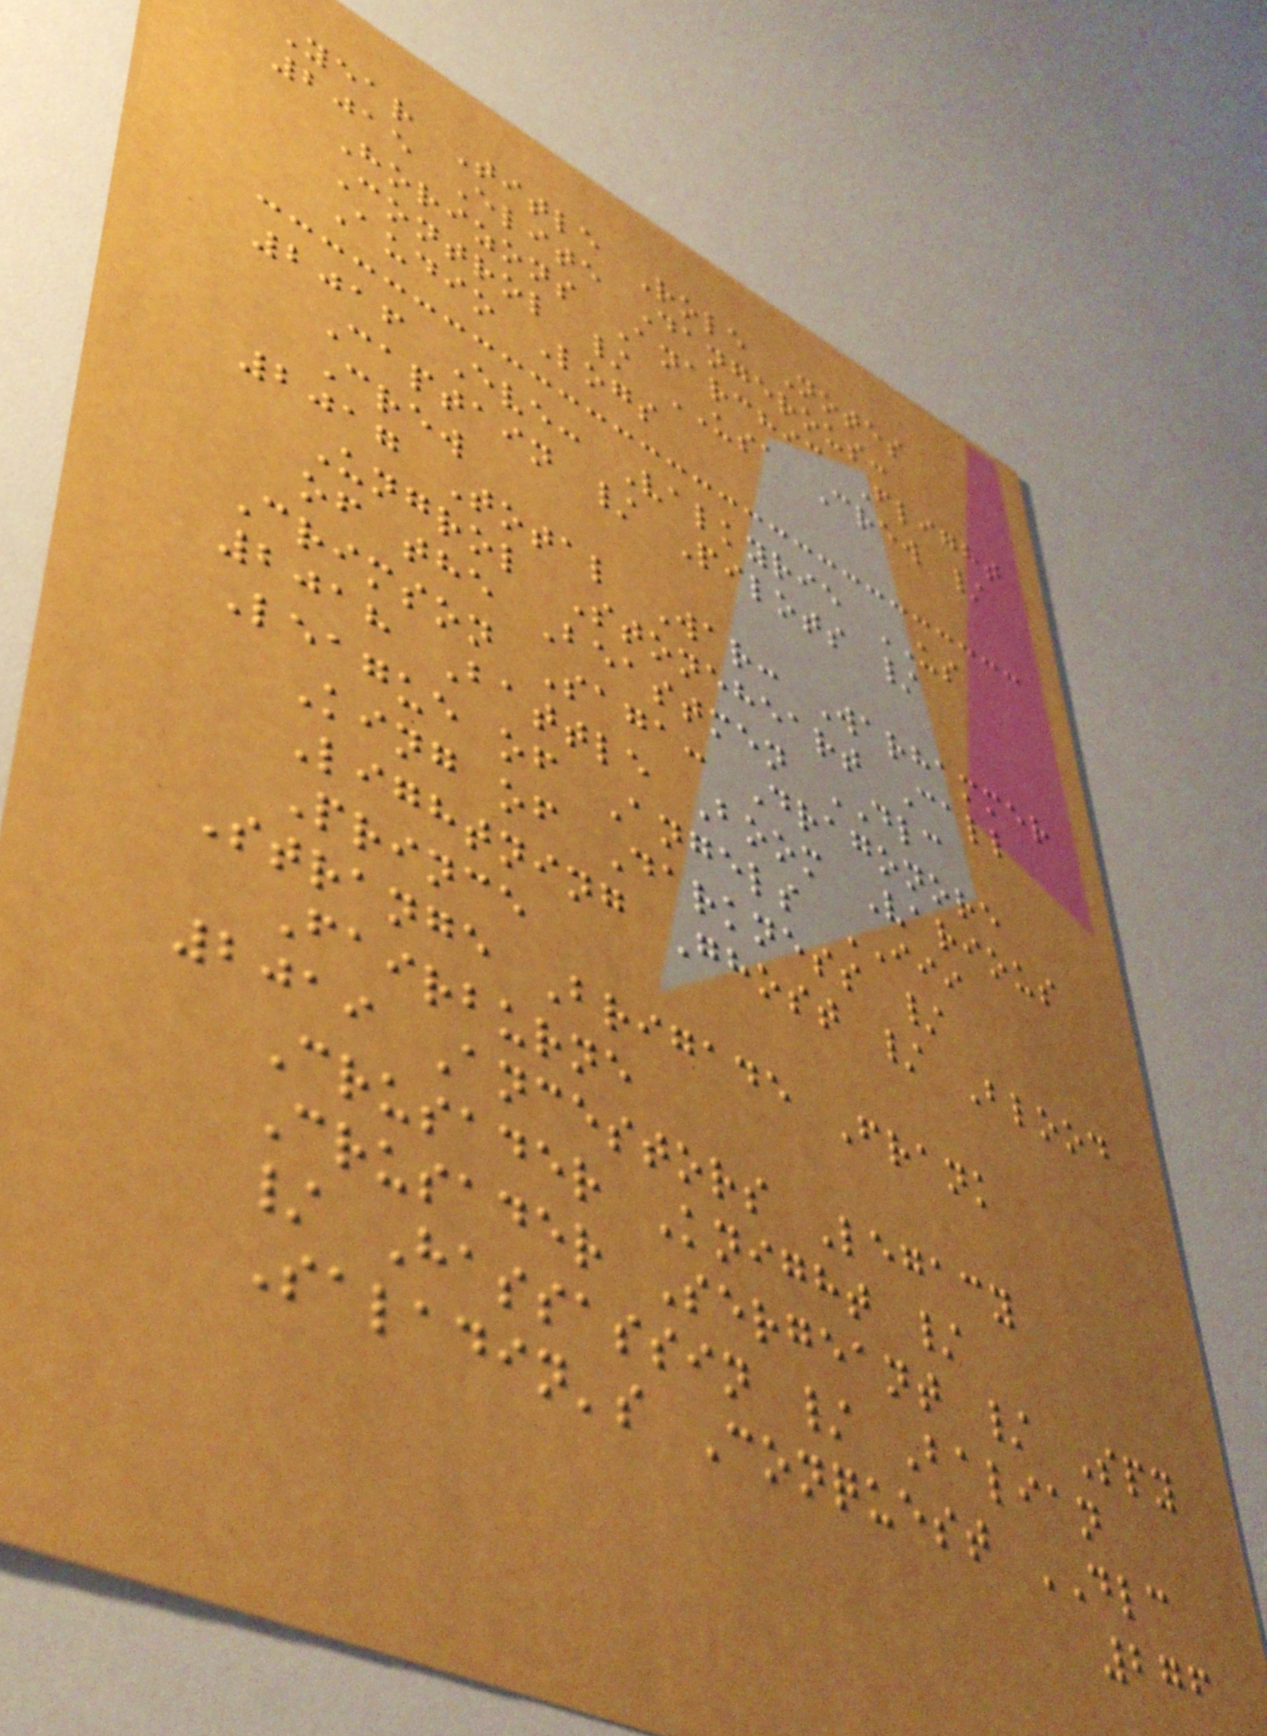Year Title Role Notes
2015 Elite Dangerous:
Horizons Anarchic Flight
Control / USA Crew /
Audio Logs
2016 Eve: Valkyrie US
Captain / Pilots /
Crew
2017 Total War: Warhammer
Ungrol Stoneheart Call
of the Beastmen DLC
Crimson Saga: Dragonore
2018 Battle Boom Various
League of Angels III
King of Darkness /
Lightning Ghost / Blood
Prince
Strange Brigade Frank
Fairburne
2019 Ancestors Legacy
Crusader Knight /
Crusader Sergeant / Spy
/ Hassassin / Balian
Saladin's Conquest DLC
276
